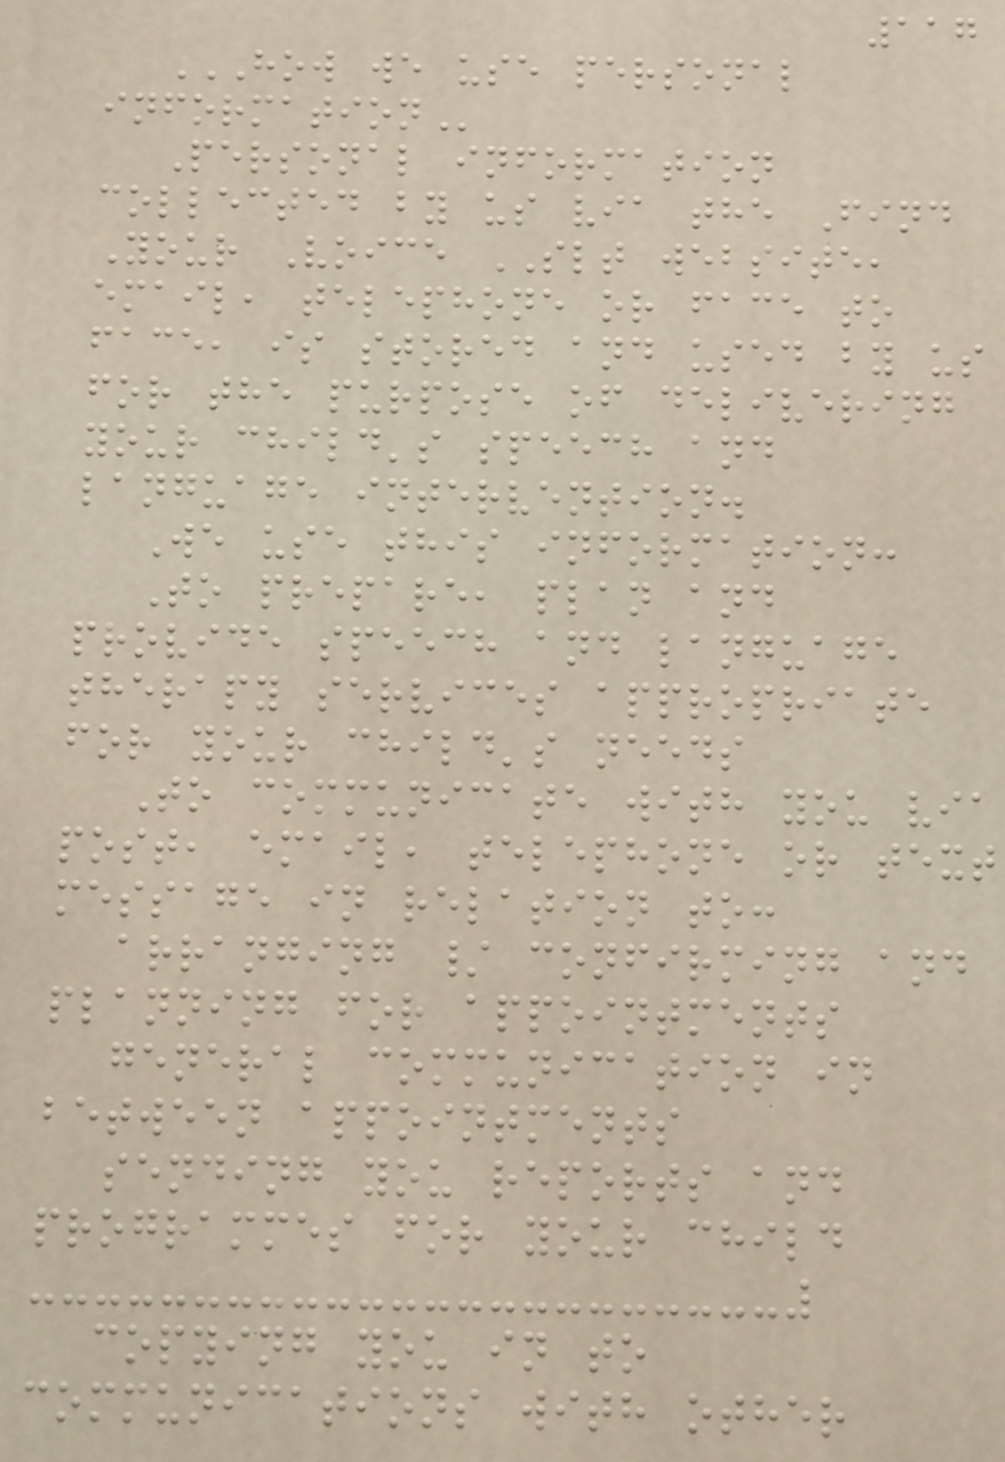117
HOW WE USE PERSONAL
INFORMATION
Personal information
collected by us via the Find
Your Voice SLT website,
email, telephone or face to
face, is stored and used by us
for the purpose of delivering
your child's speech and
language intervention.
We use this information:
To prepare, plan and
provide speech and language
therapy services appropriate
for your child's needs
To communicate with you via
post, email, telephone or text
message in relation to:
arranging / confirming and
planning for appointments
general communication in
between appointments
sending you reports and
programmes for your child
copying you in to
communications with other
